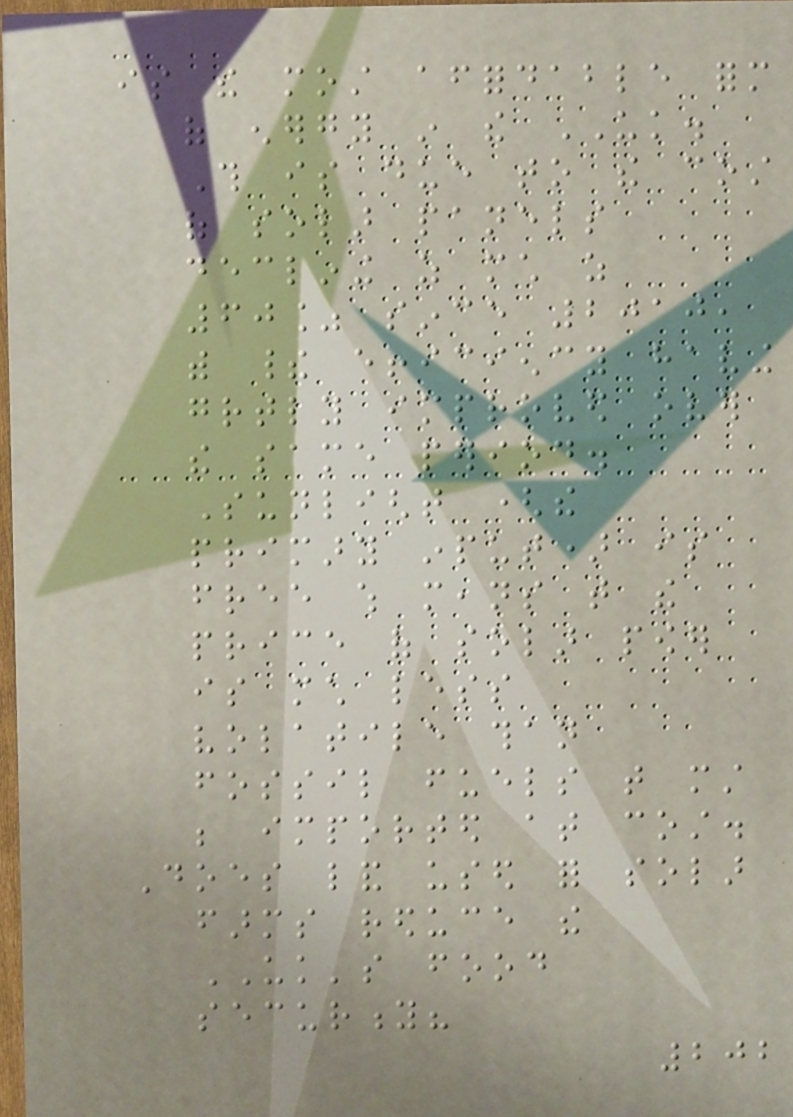is the most affordable form
of energy in the UK.
This is due to the cost
of solar panels
declining as much as
60% since 2010,
with their efficiency having
greatly improved over
the same period.
Sunlight (the
primary input) is
free which means that the
price of solar power
is much less
volatile than
fossil fuels that must
be imported at cost.
Does land used for solar
farms reduce the
UK's food
security?
202
